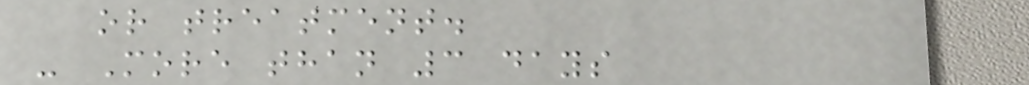or treatment.
- More than 3 days
